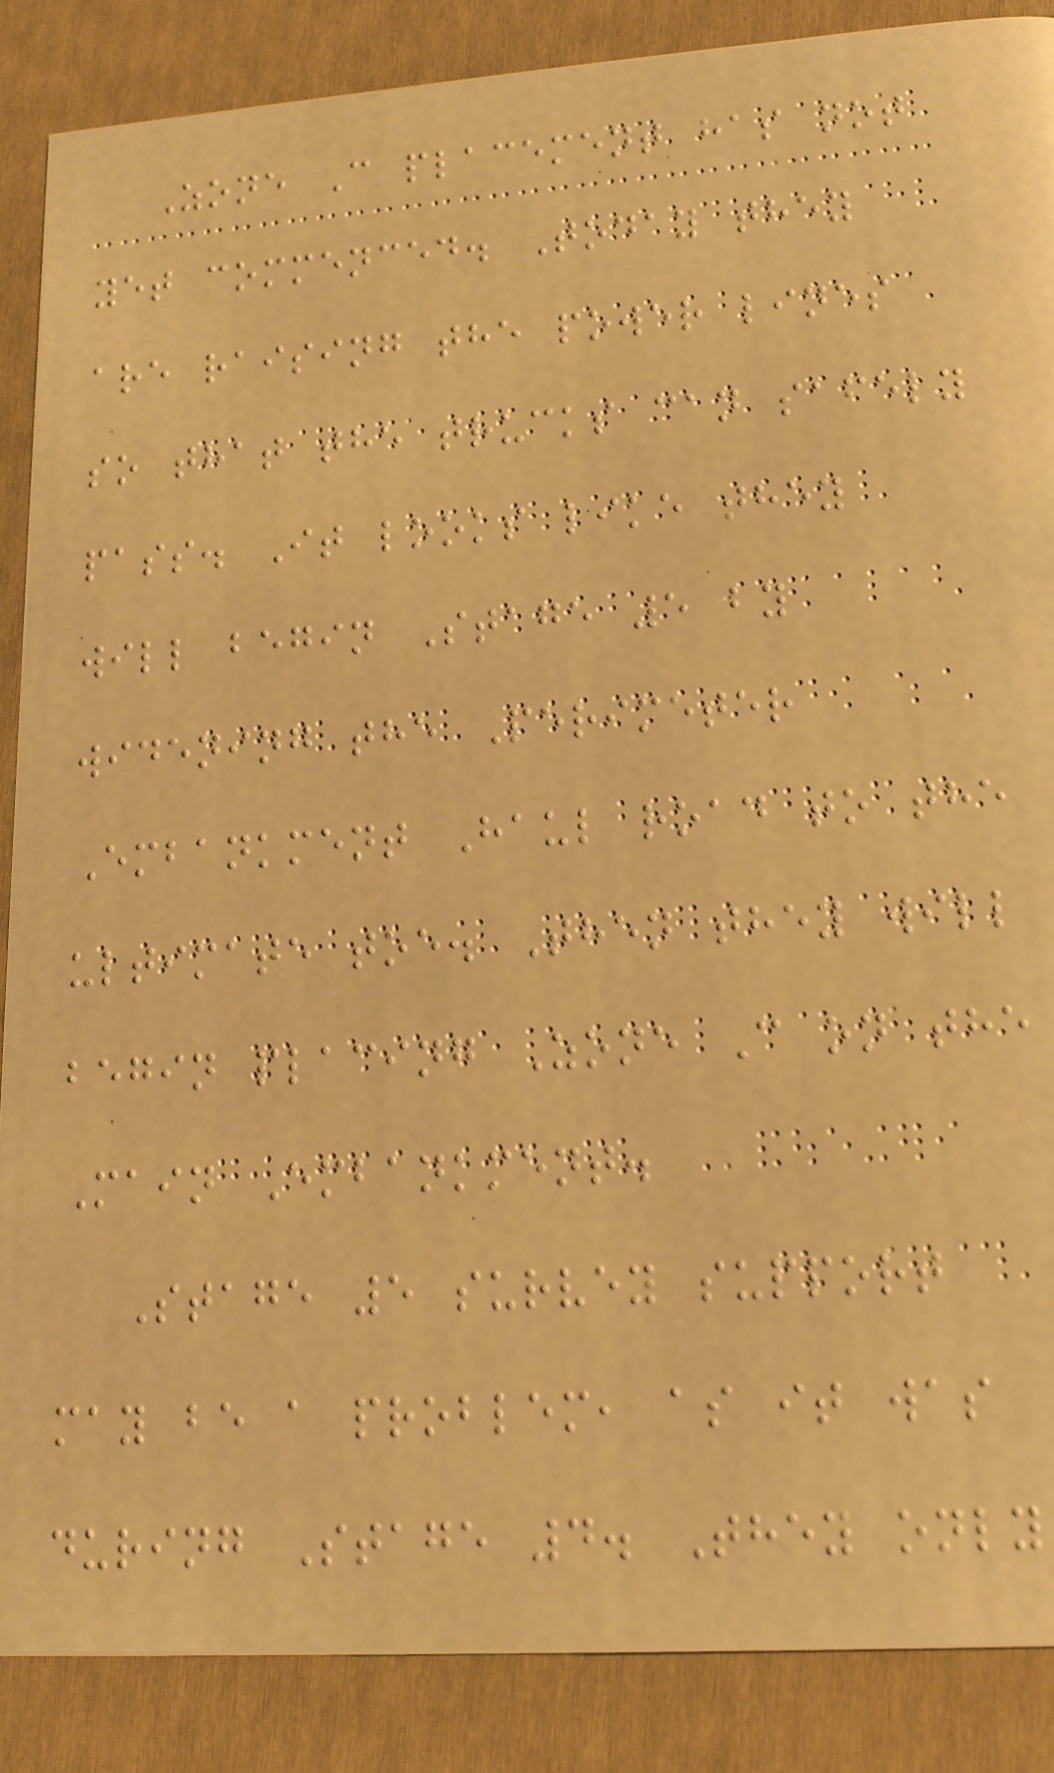Zone C placement has not
yet commenced. Today they
are raising the power lines
so that the trucks can safely
pass. It looks like they
will begin Stage 5 by
widening the Perimeter
Embankment Haul road to the
ultimate toe. Then they will
begin placing Zone C on the
Main Embankment.
Stage 5 survey support
may be a problem, as it was
during Stage 4. They only
